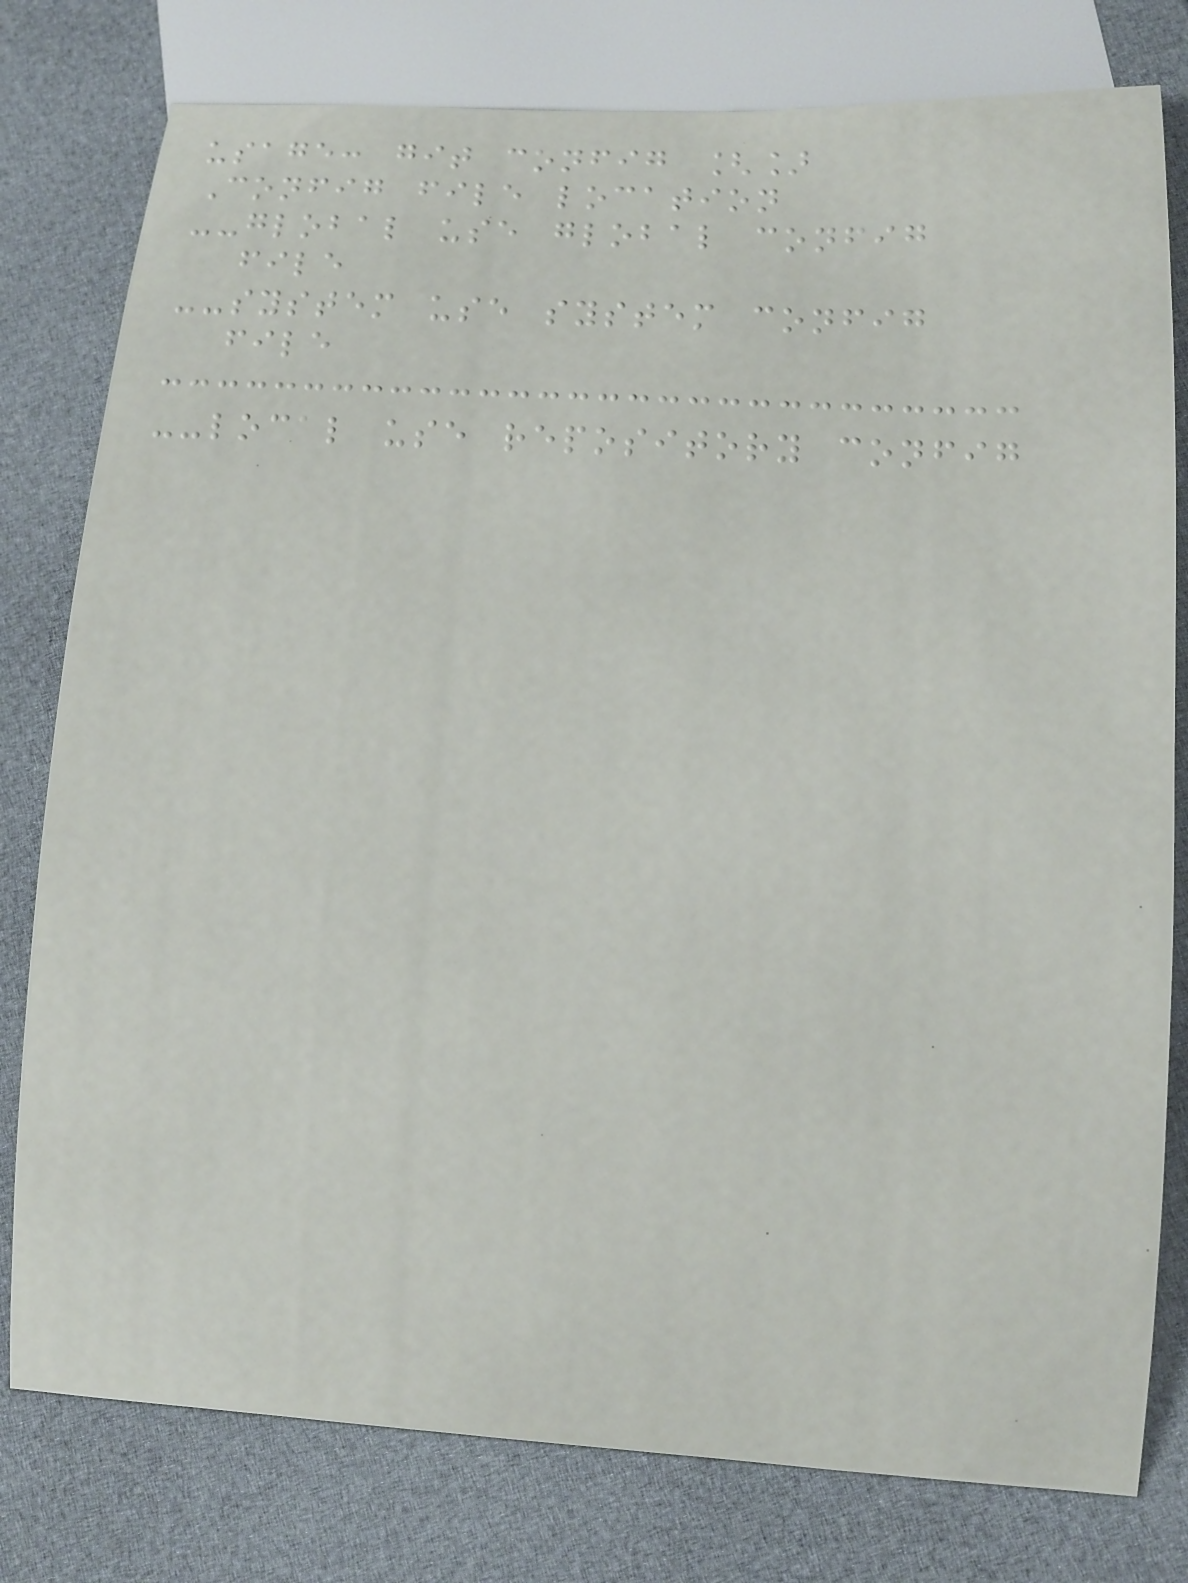usage: git config []
Config file location
--global use global config
file
--system use system config
file
--local use repository config
